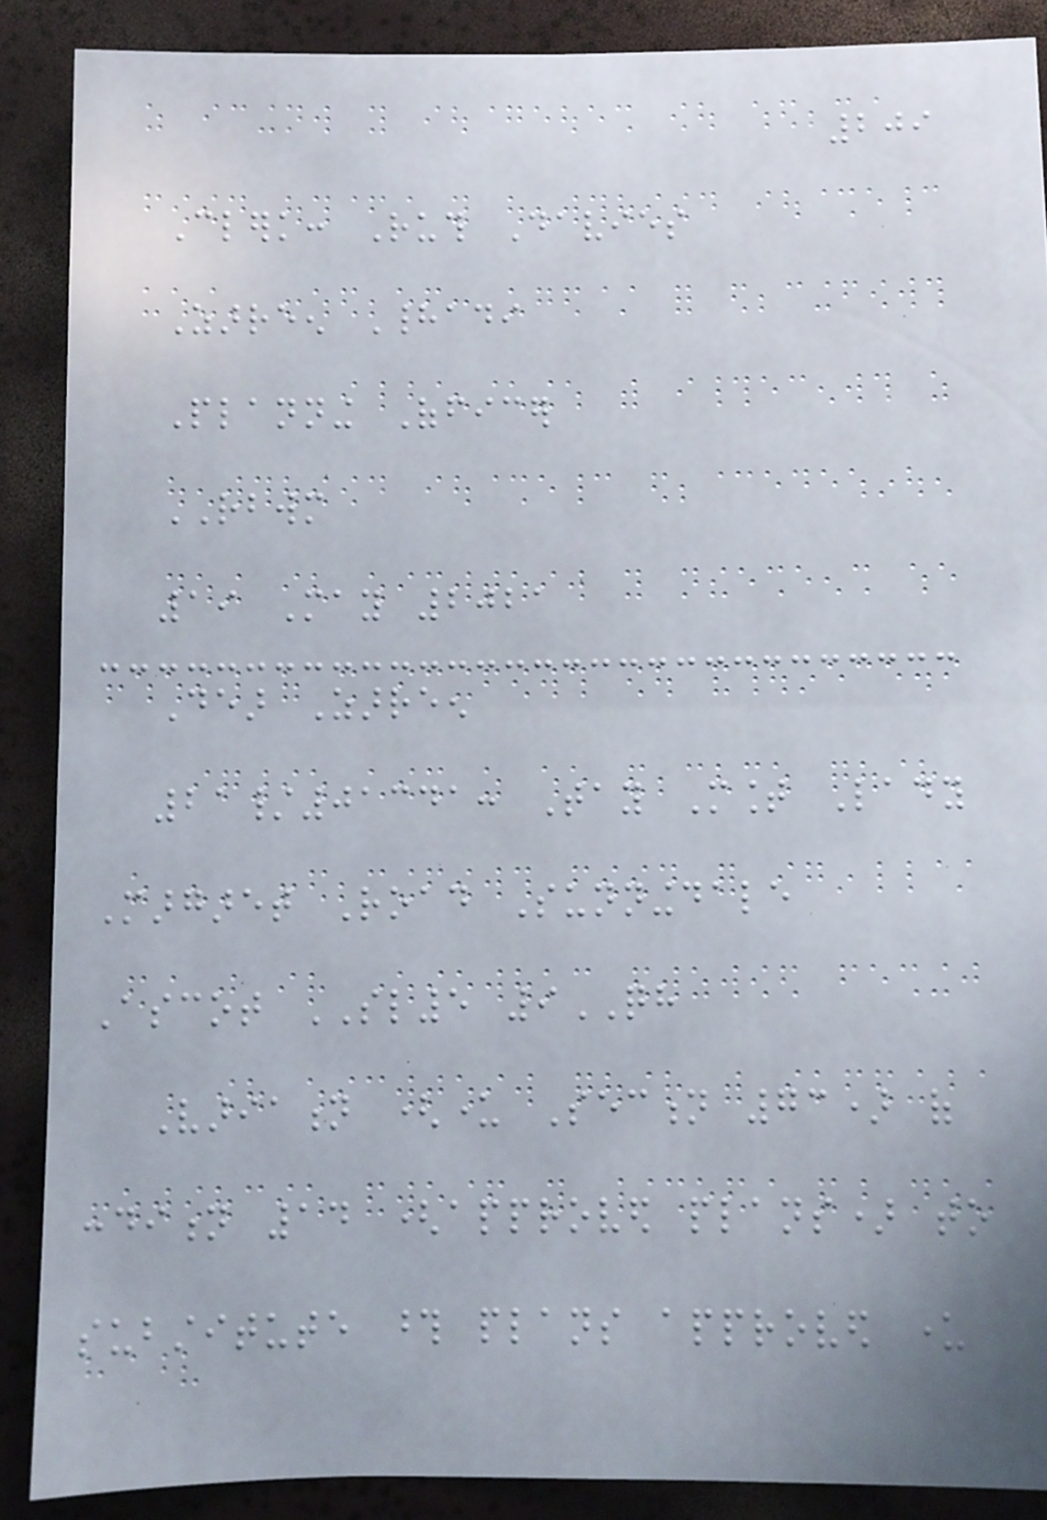209
Clerk: Ruth Davies
Zarreen Hadadi
Planning Officer
RBWM
19 May 2021
Dear Zarreen
21/01341: Tay Mount Lady
Margaret Road Sunningdale
Ascot SL5 9QH
Variation (under Section 73) of
condition 14 (approved plans) to
substitute those plans approved under
